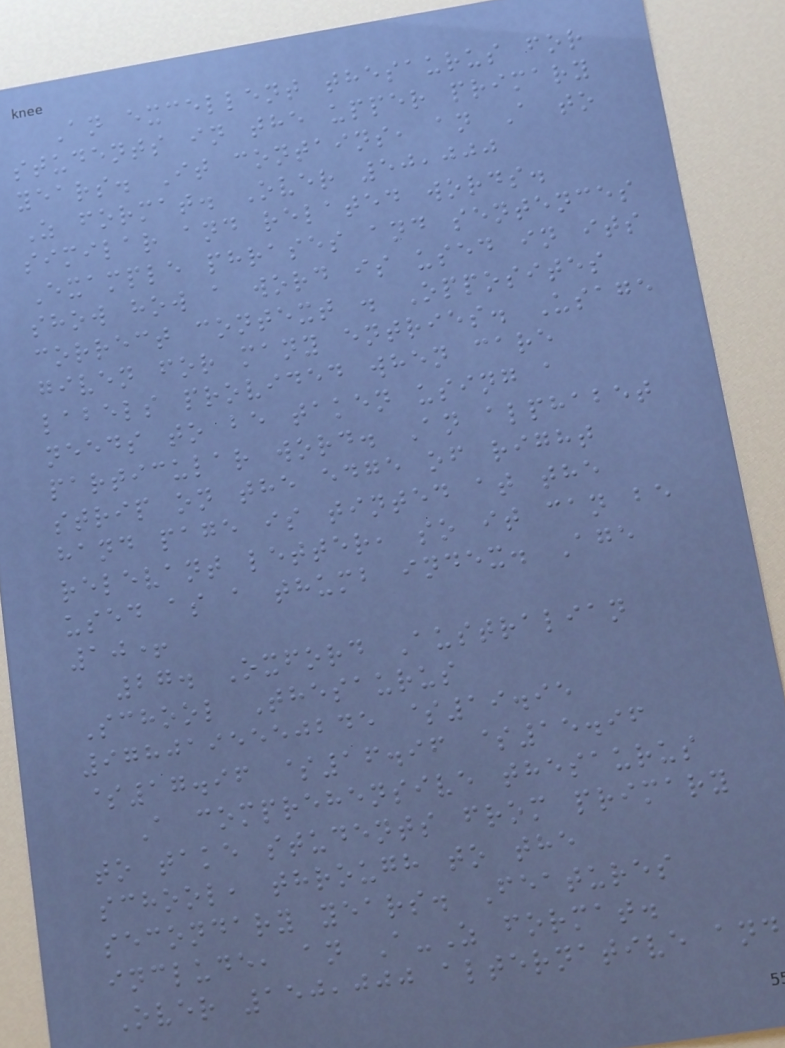An excellent thesaurus for
students in the upper primary
years. It contains, an A to
Z format. Over 50,000
similar and related words.
Example phrases and sentences
show how a word is used in its
correct context . Opposites
given for many entries. Usage
labels provided when care
needs to be taken using a
particular word. An alphabet
strip on the edge of right
hand page is tinted at the
relevant letter, so it can be
used as a thumb index. Age
10+
27. Oxford Australian
School Thesaurus
9780195550245 $19.95
$17.96 $16.96 $15.96
A comprehensive thesaurus
to take students from primary
school, through to the
secondary years. Features
include, an A-Z format.
Over 150,000 alternative and
